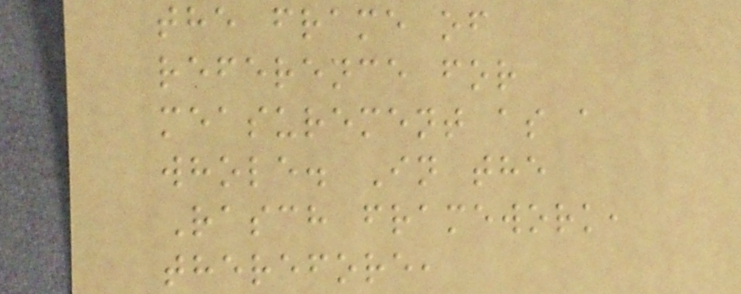the frame of
reference for
measurement as a
whole. In the
Rasch framework,
therefore,
